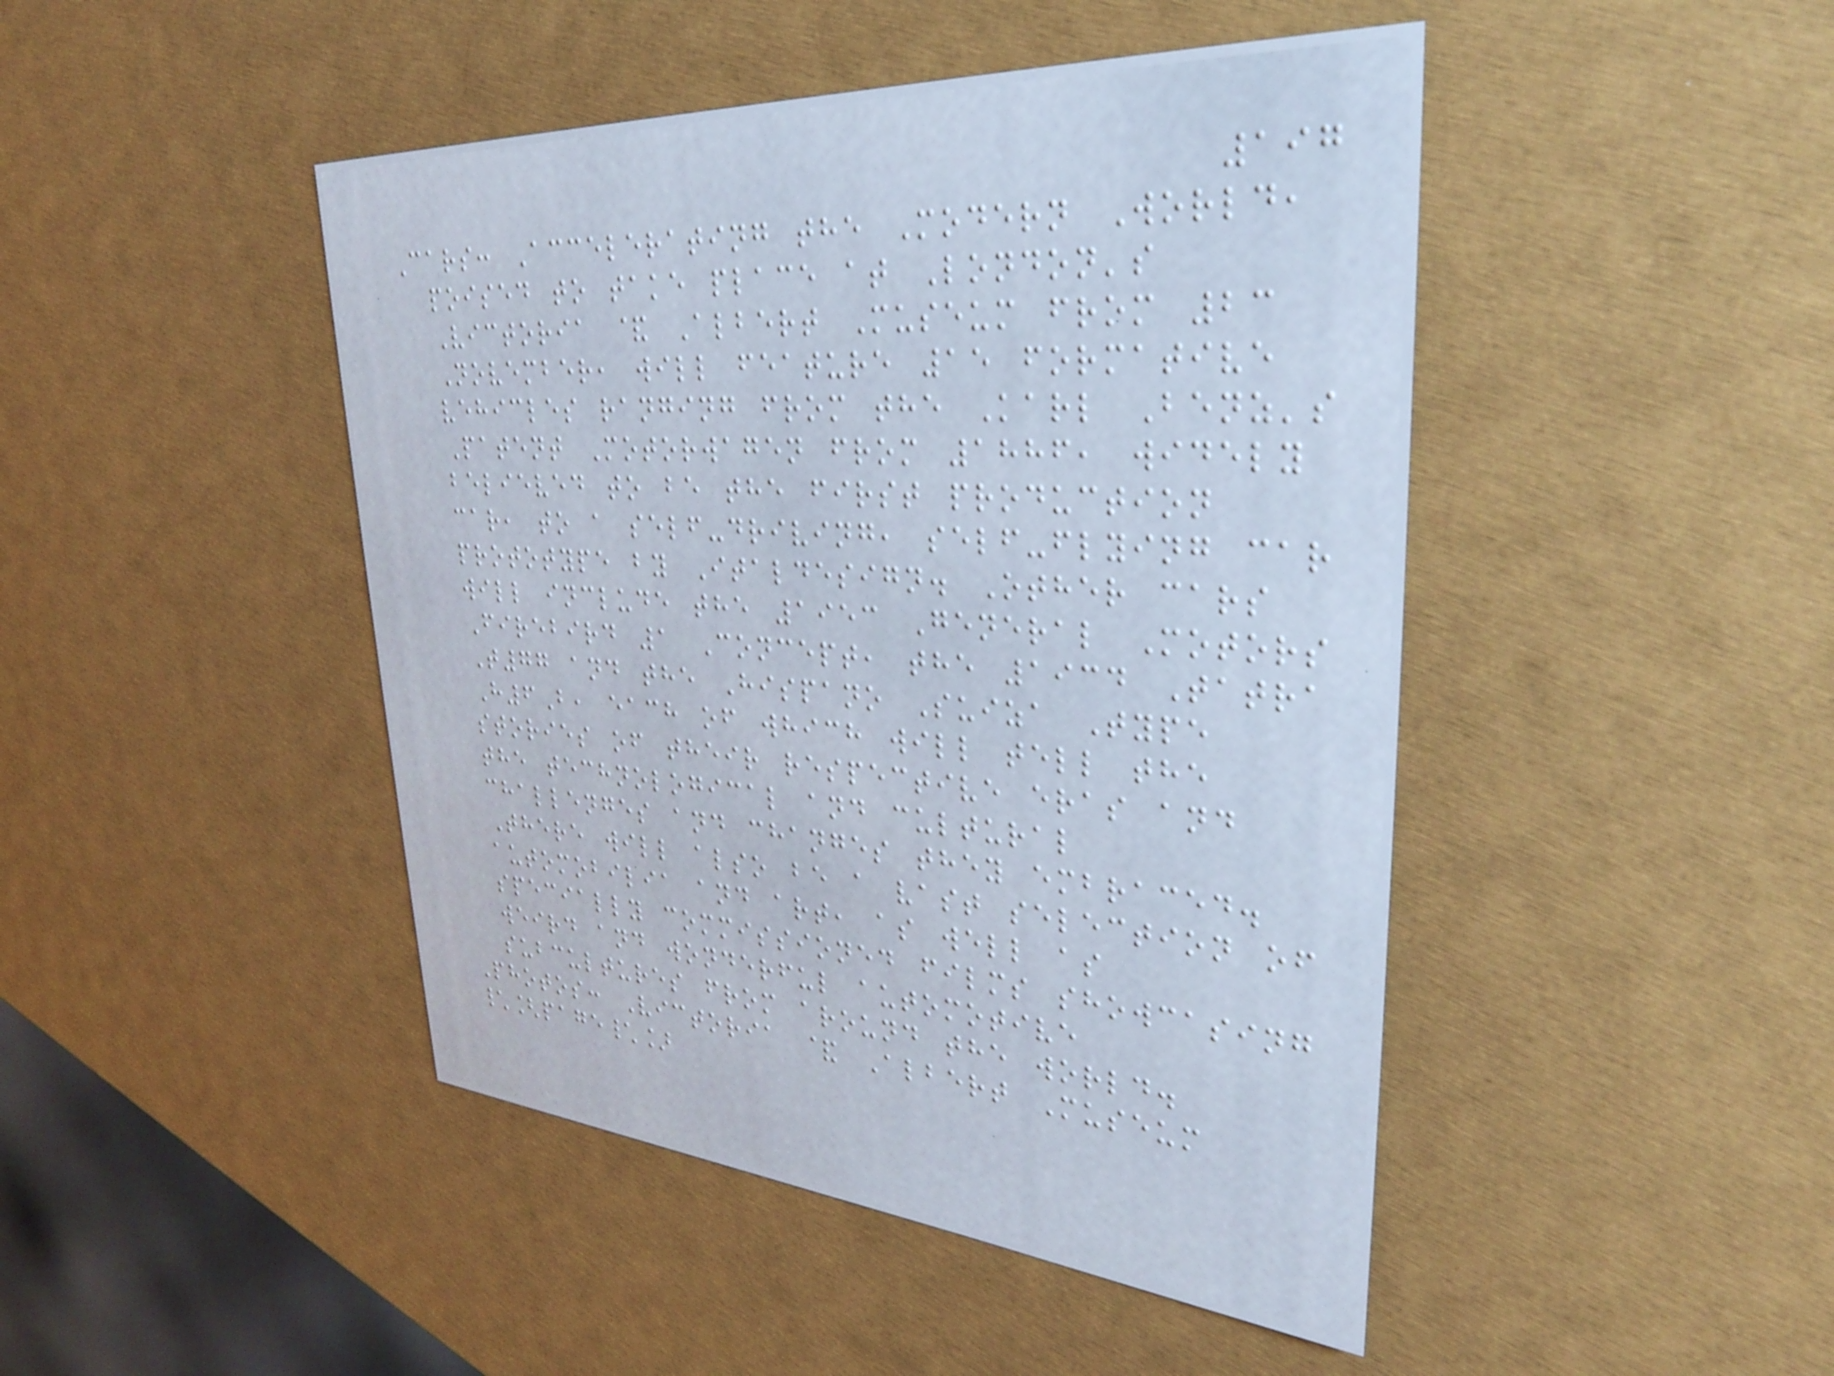197
Cars: Accelerating the Modern World,
poised to take place at London's
Victoria & Albert Museum from 23
November, will feature 15 formative
vehicles ranging from the Karl Benz's
Patent Motorwagen from 1886, widely
believed to be the first production
car, to a self-driving, self-flying car
prototype by Italdesign. Other cars
will include the 1953 General Motors
Firebird 1 Concept, the 1934 Tatra
T77 and the Hispano Suiza Type
H6B, each of which will tell the
stories of their respective eras and
the technological and cultural
challenges and changes they embraced.
There will also be a vast selection of
automobilia and art, as well as
specially commissioned films showcasing
weird and wonderful automotive
subcultures from around the world.
Photos: Victoria & Albert Museum
\[page\]
